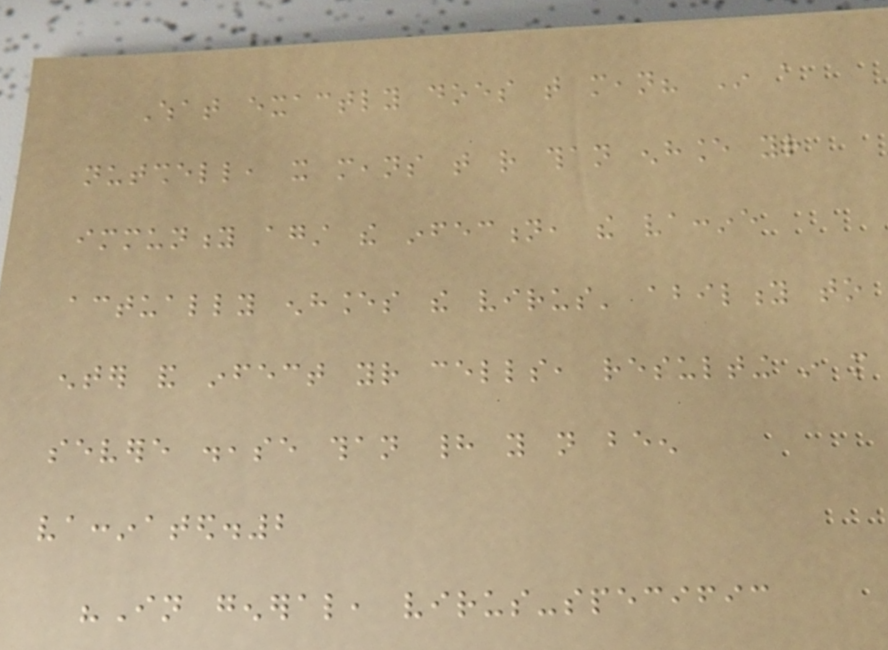What exactly does that mean? In a
nutshell, it means that rather than enhance your
immunity against the infection, the vaccine
actually enhances the virus' ability to
enter and infect your cells, resulting in more
severe disease than had you not been
vaccinated.2
"In general, virus-specific
